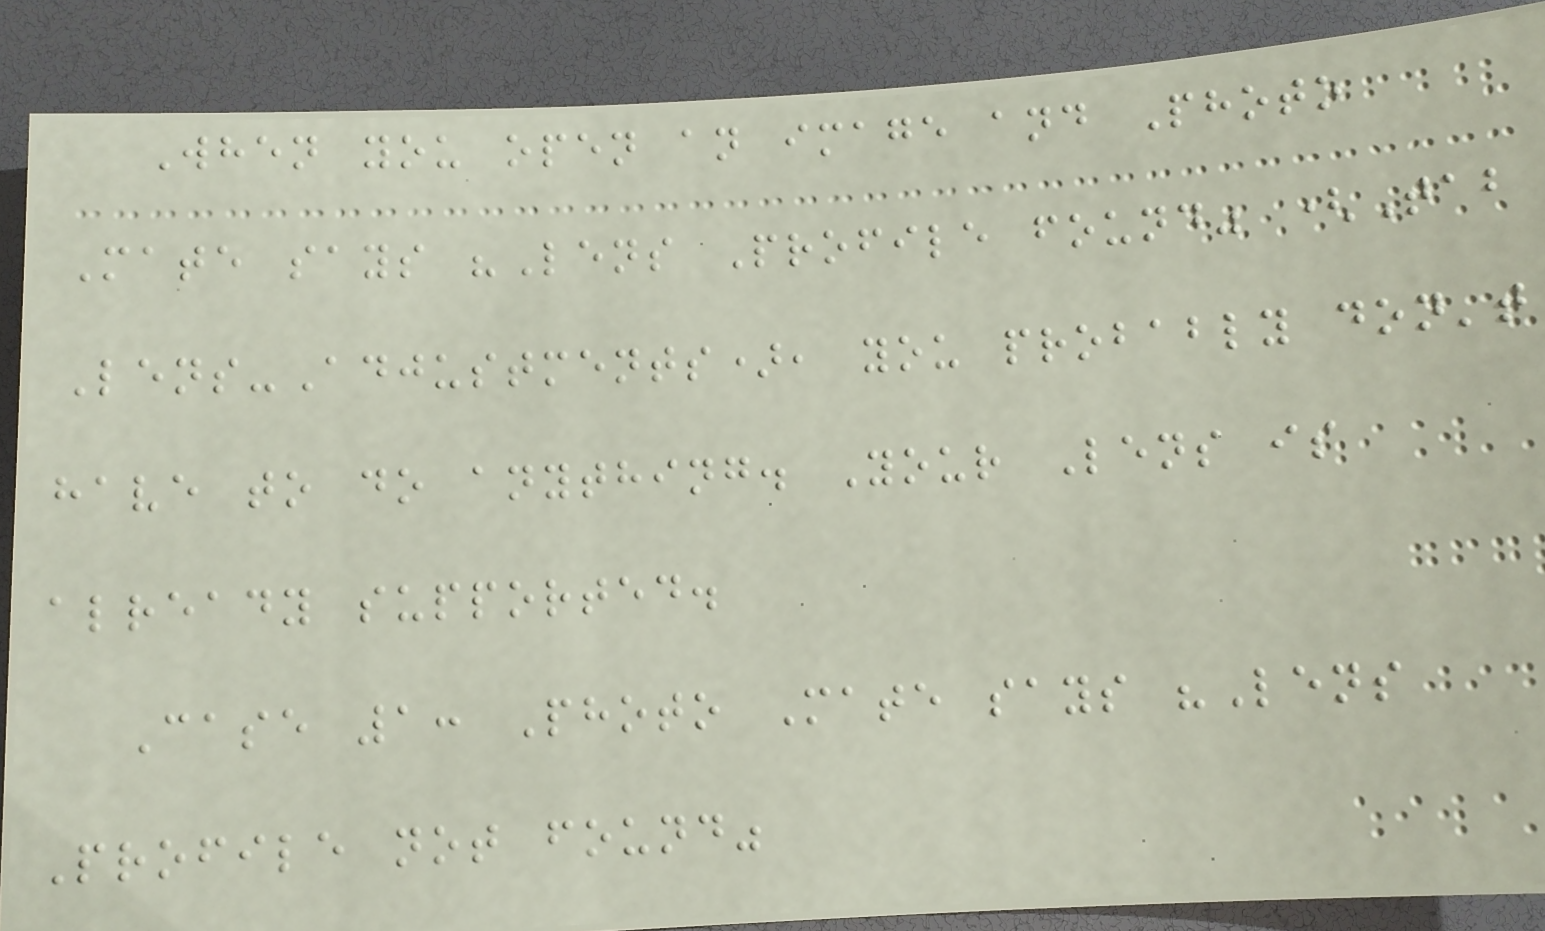When you open an image and Photo
Mate says "Lens Profile found" (Tab
Lens-Adjustments), you probably don't
have to do anything. Your Lens is
already supported.
Case 1: Photo Mate says "Lens
Profile not found"
